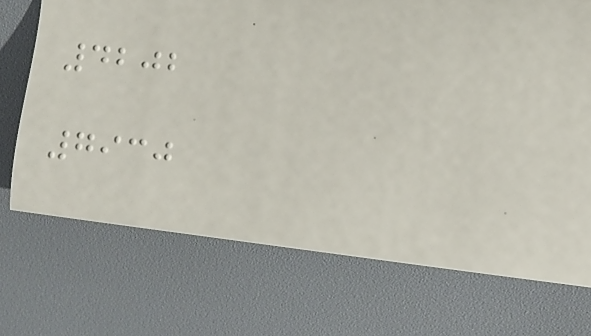4202
7930
